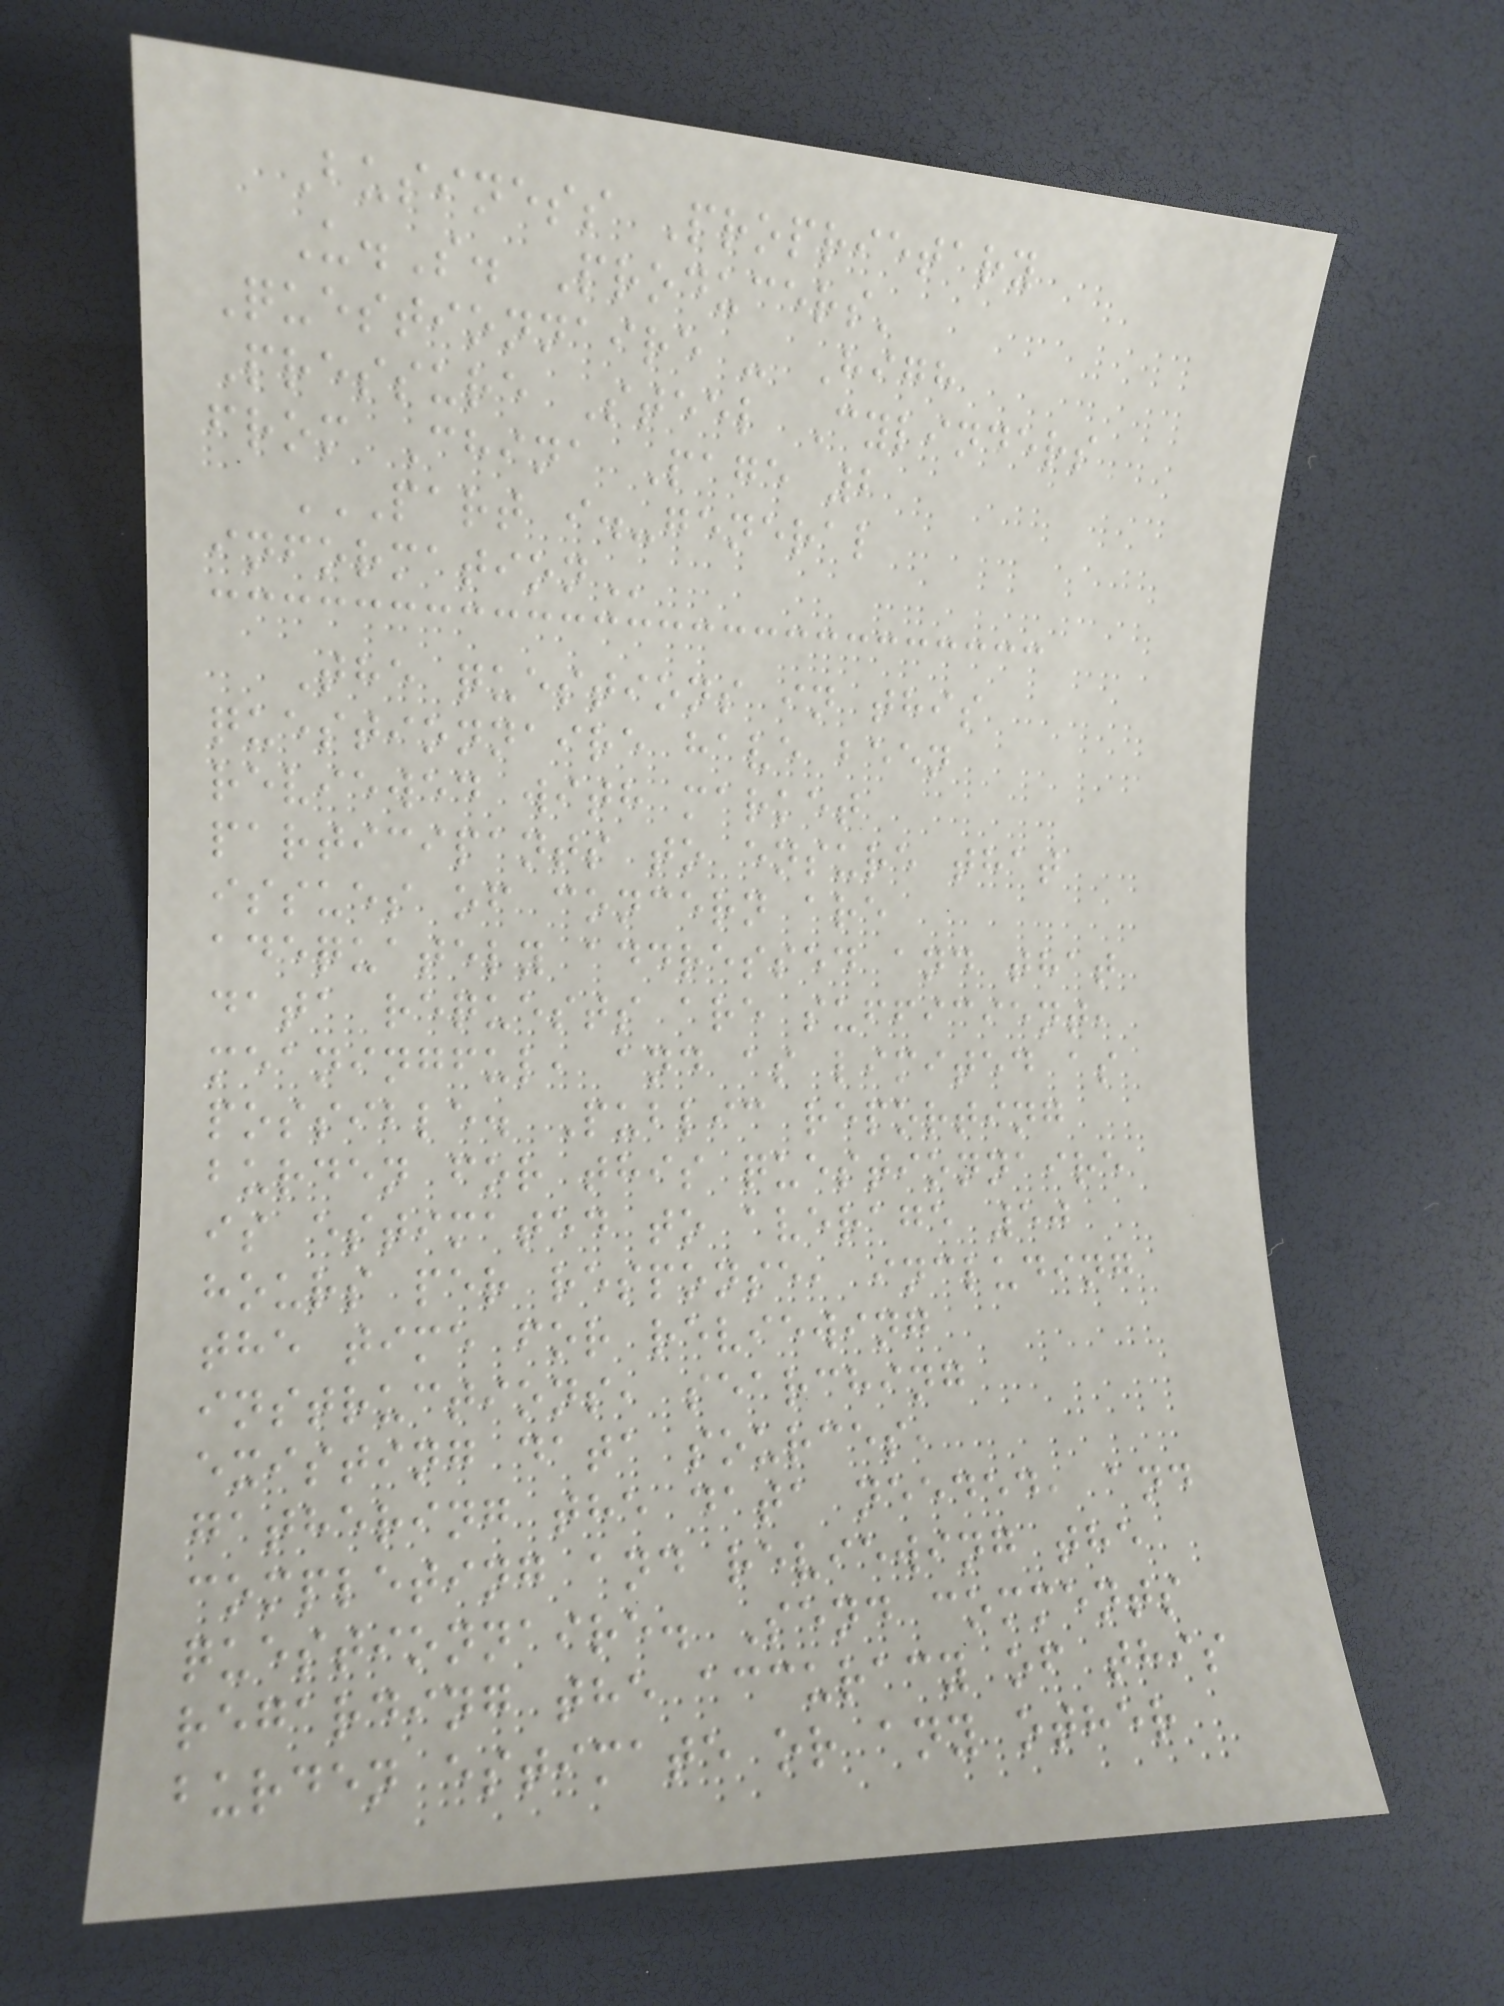Business Proprietary
U.S. Producers'
Questionnaire - High
Pressure Steel Cylinders
from China Page 2
PART I.-GENERAL
INFORMATION
The questions in this
questionnaire have been
reviewed with market
participants to ensure that
issues of concern are
adequately addressed and that
data requests are sufficient,
meaningful, and as limited as
possible. Public reporting
burden for this questionnaire
is estimated to average 50
hours per response, including
the time for reviewing
instructions, searching
existing data sources,
gathering the data needed, and
completing and reviewing the
questionnaire. Send comments
regarding the accuracy of this
burden estimate or any other
